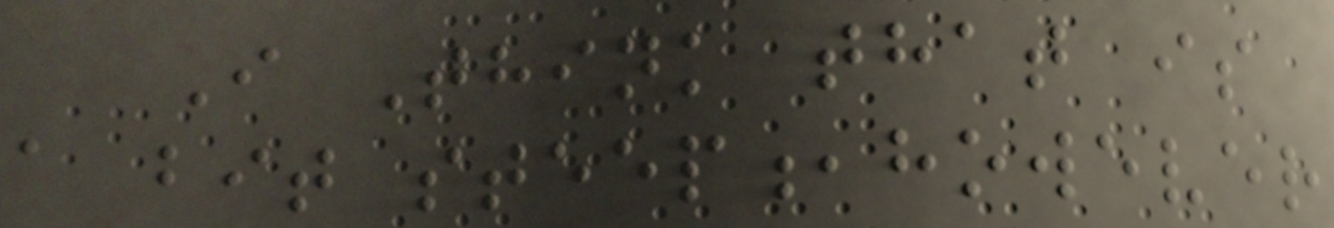I Think that is
a bit steep,however
